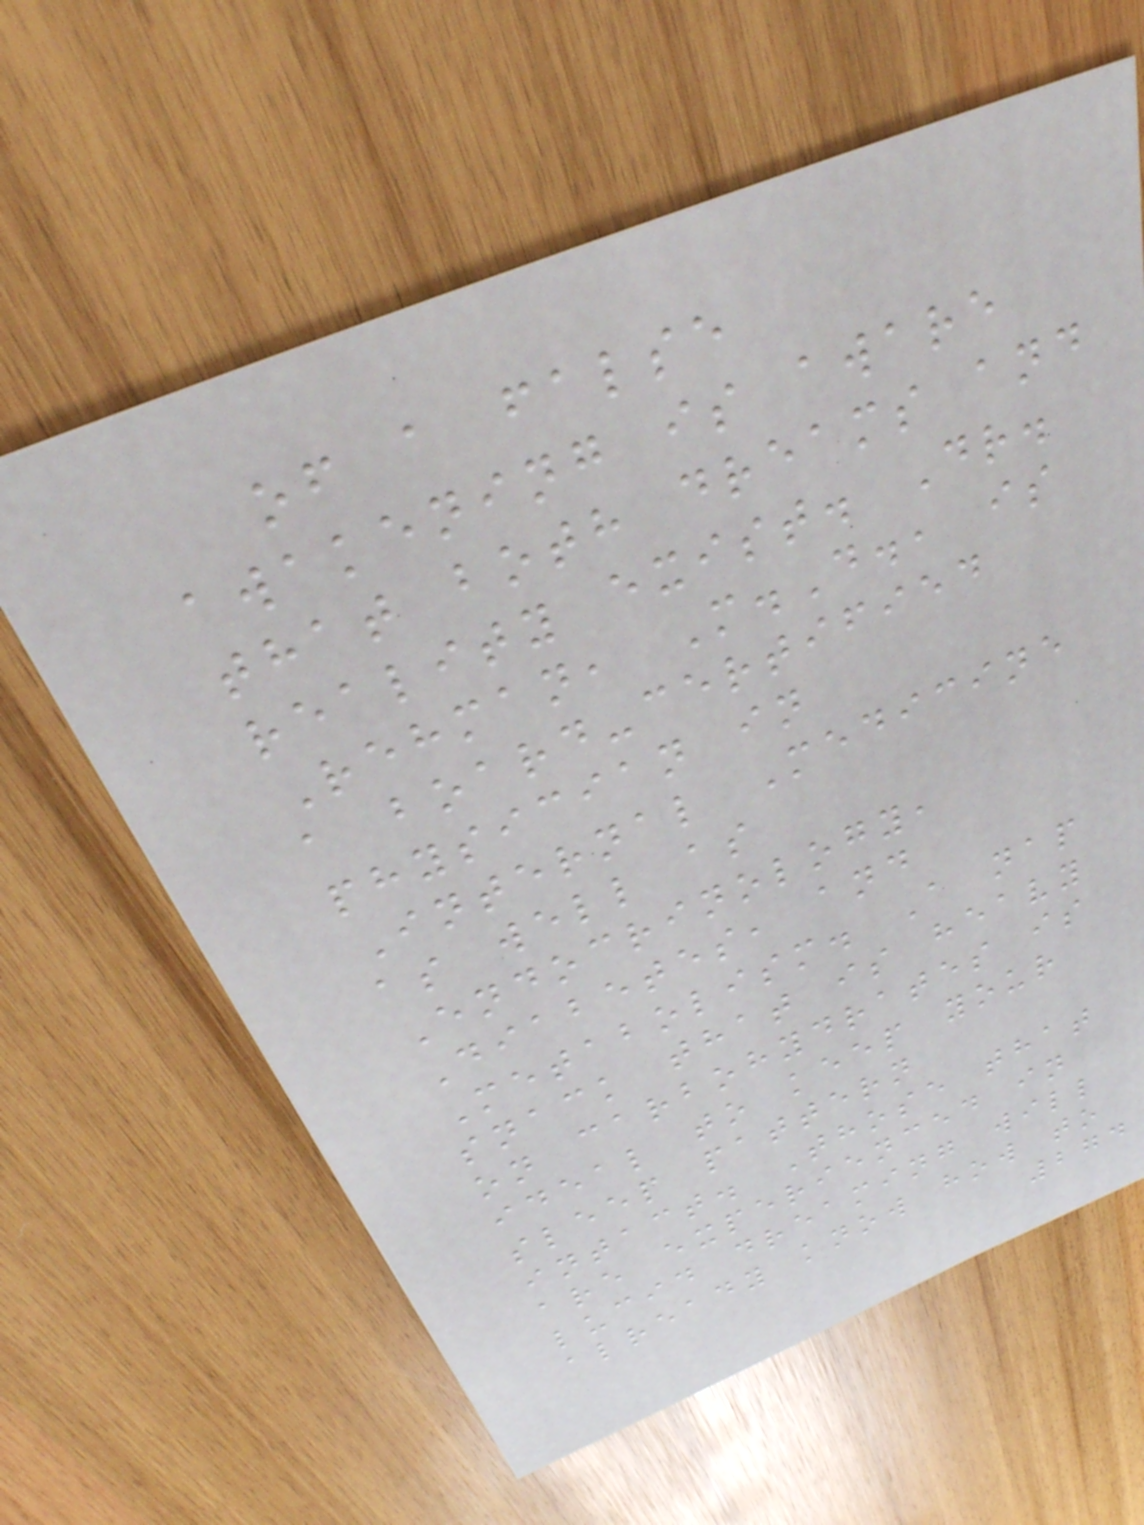of a false
awakening is aware
that both dreams and
reality exist. Dr.
Rehman, M.D., is
a board-certified
physician in
Internal Medicine
as well as
Endocrinology,
Diabetes, and
Metabolism. A nap
snack that is heavy
on carbohydrates is
ideal to keep your
sleep pattern
intact. Those that
are experienced in
lucid dreaming will
already know how to
274
